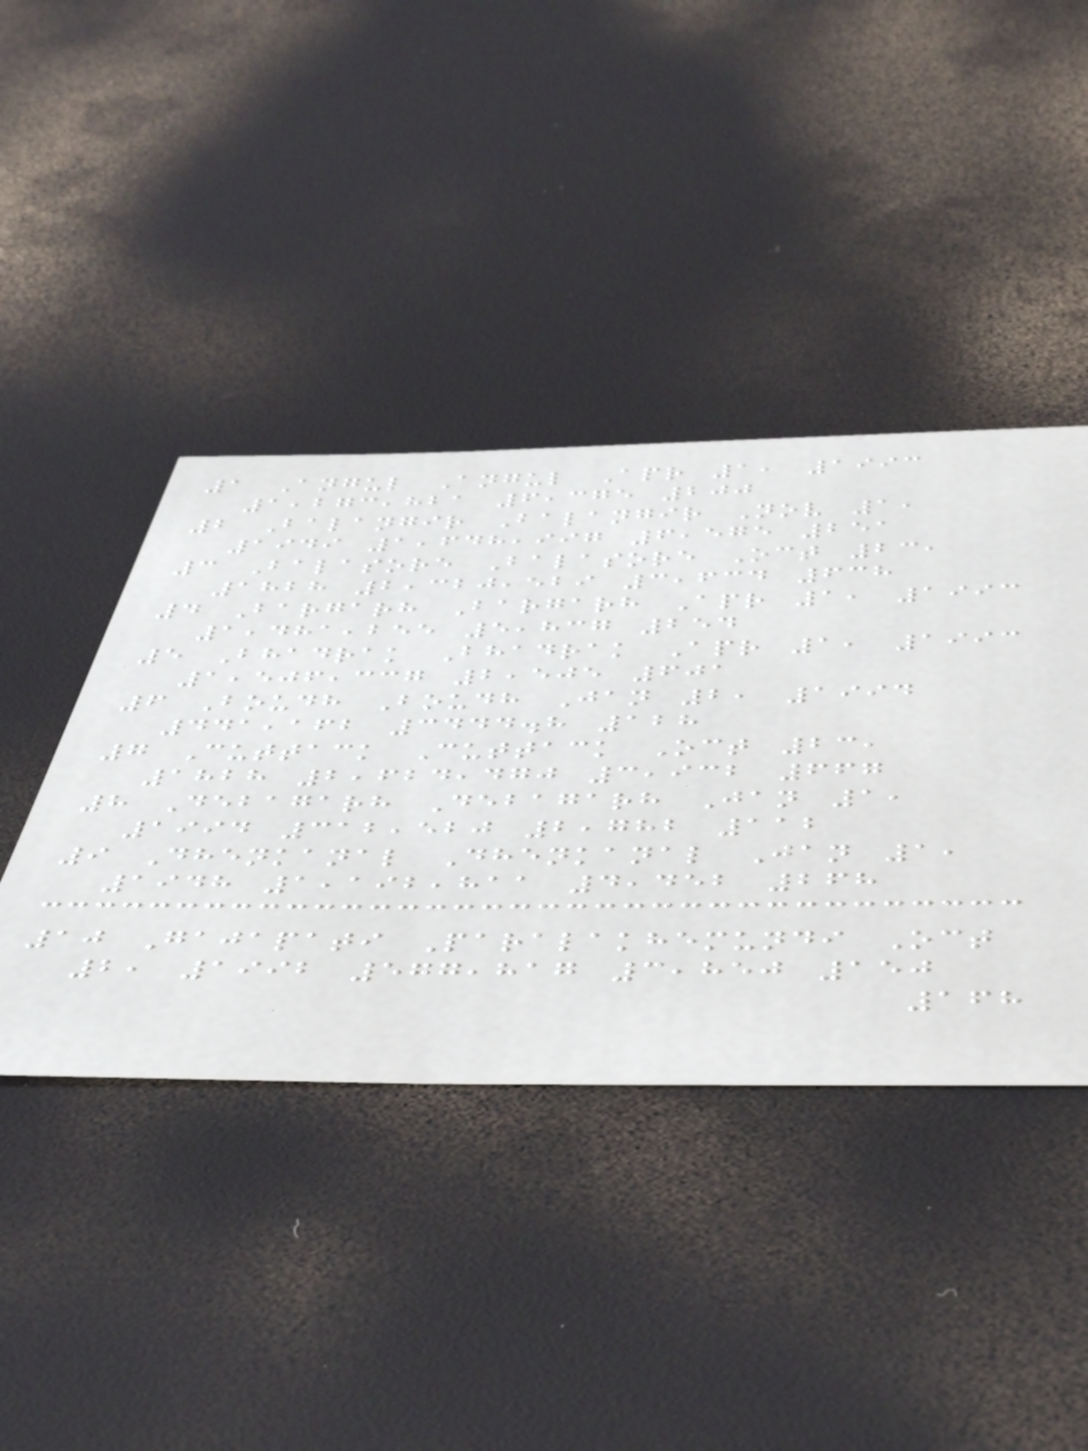1 Angul Angul Apr 1, 1993
1,273,821 6,375 200
2 Balangir Balangir Nov 1,
1949 1,648,997 6,575 251
3 Balasore Balasore Oct 23,
1828 2,320,529 3,634 638
4 Bargarh Bargarh Apr 1, 1993
1,481,255 5,837 254
5 Bhadrak Bhadrak Apr 1, 1993
1,506,337 2,505 601
6 Boudh Boudh Jan 2, 1994
441,162 3444.8 128
7 Cuttack Cuttack Oct 23,
1828 2,624,470 3,932 667
8 Debagarh Debagarh Jan 1,
1994 312,520 2,782 112
9 Dhenkanal Dhenkanal Jan 1,
1948 1,192,811 4,452 268
10 Gajapati Paralakhemundi Oct
2, 1992 577,817 3,850 150
168
